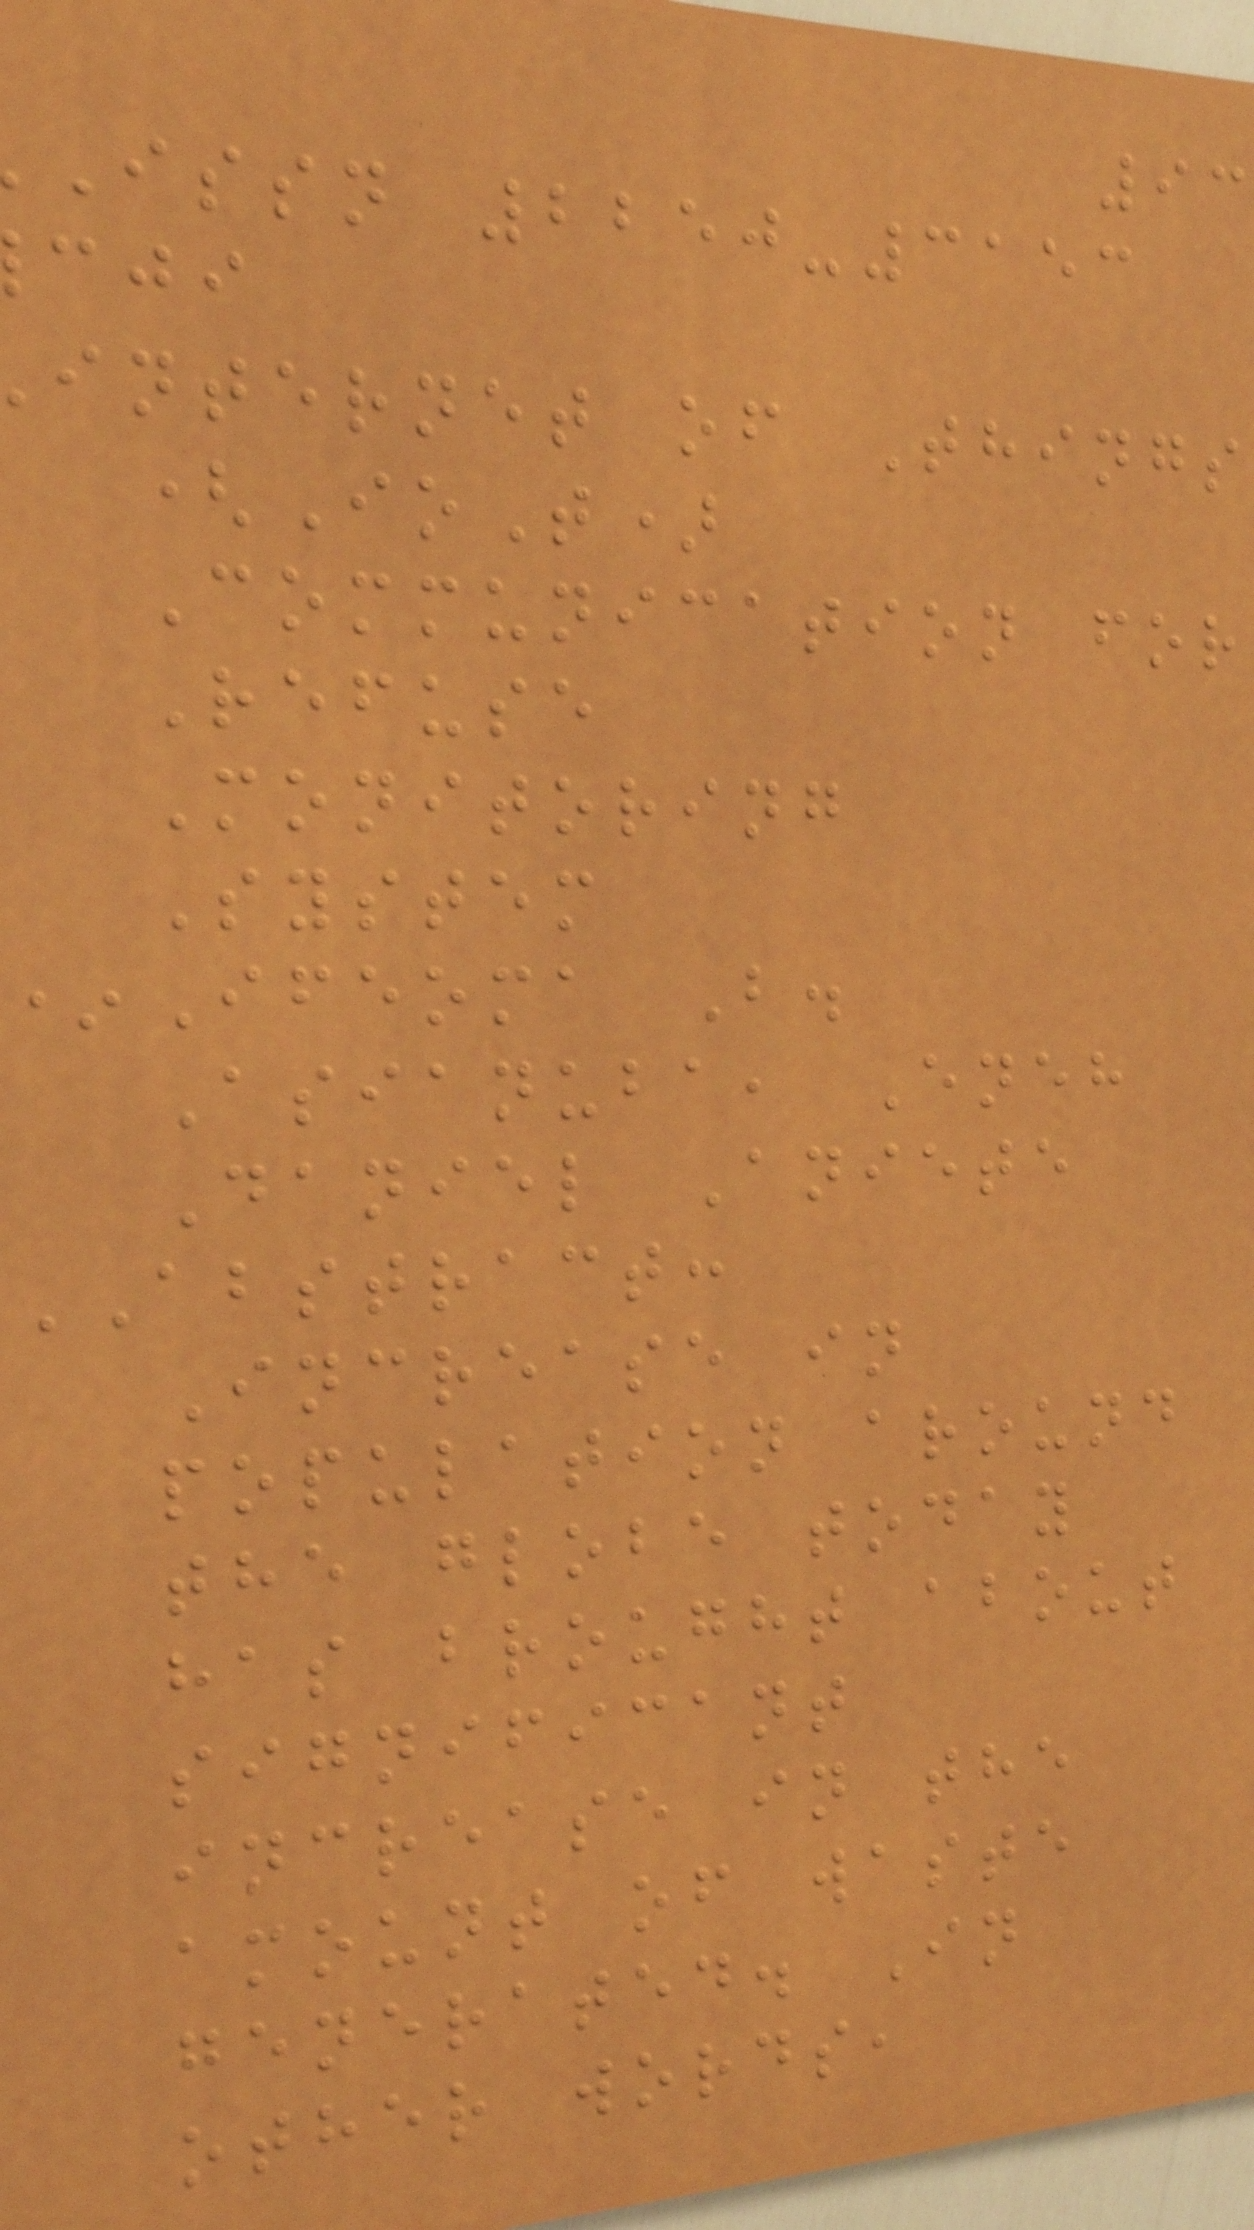93
issn 2250-3153
internet of Things
(IoT)
Communication for
Refuse
Monitoring
System
*Ifeoma B.
Asianuba, Eneh
Daniel Aniete
ABSTRACT:
Increase in
population around
the globe today
has brought about
significant
increase in the
amount of waste
generated. In
other words,
